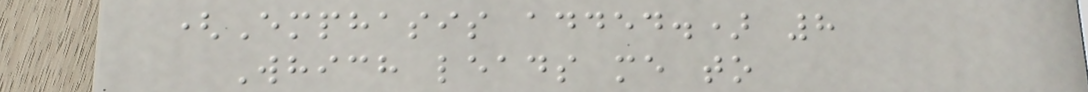(Emphasis added.) 8
Which leads me to
